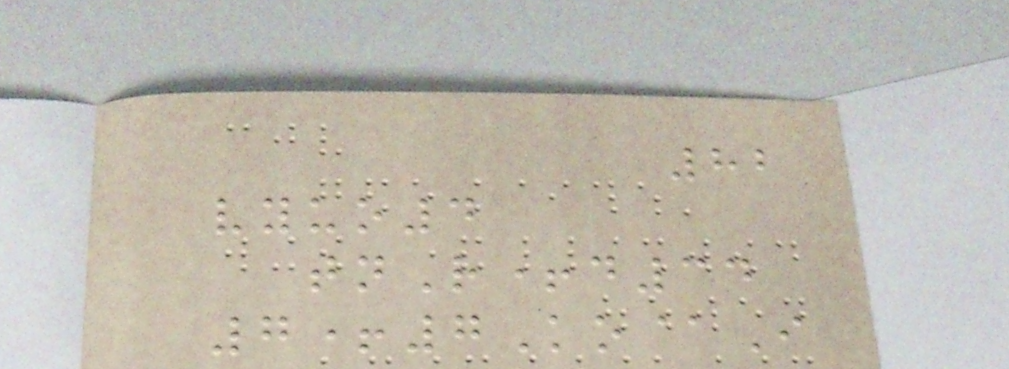82
vyuo4
tnR+d34
7+7Ko@I
